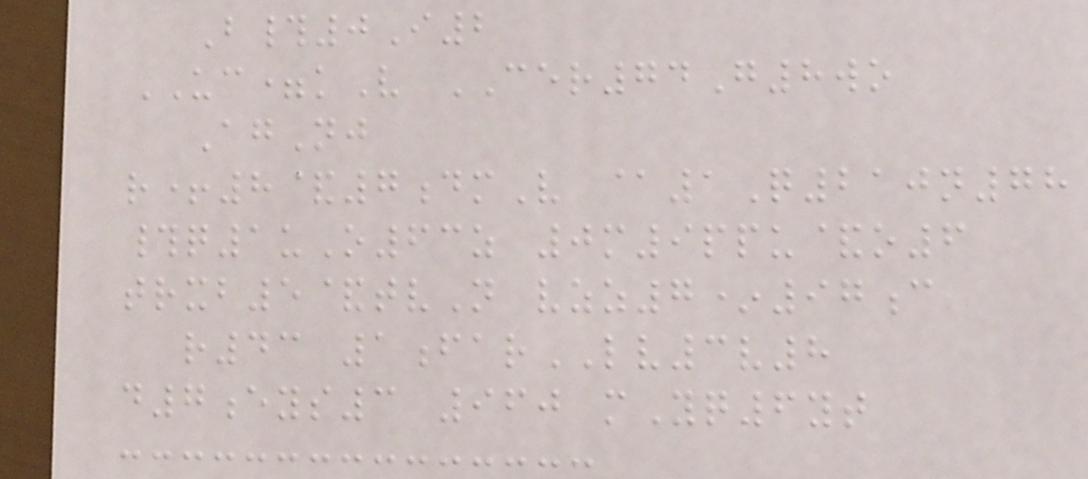B#0I2
UC=kV CER74G8wo
AgNj
r+8&7dmV @1Q210n78
#q1uO63z 0m9ppu&o6
trxb5&tvN vzz7*97c
r43 1farLV3v8
d7eys3 960 mYq6yt
